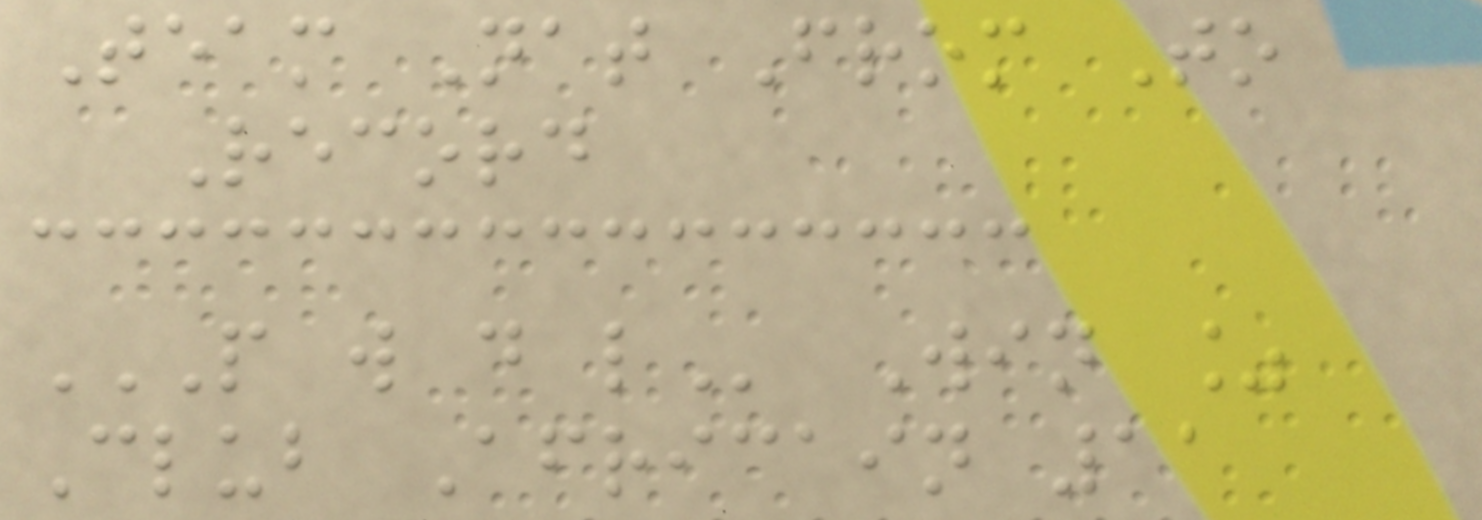Team Nat From To
Record
P W D L Win %
Club Africain 11
